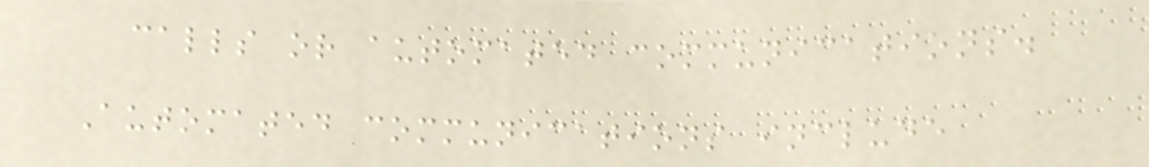calls or automated communications.
Automated communications include
